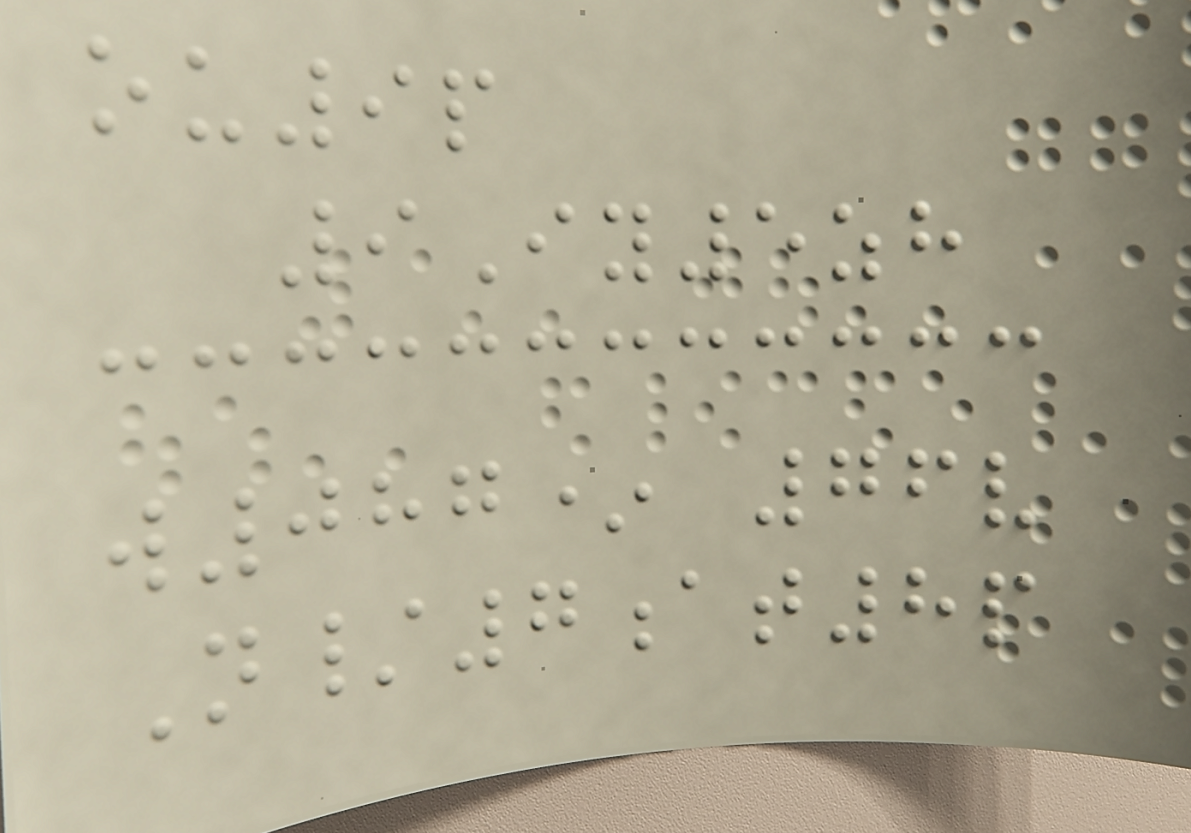ou9p
9Iy5zh
w087* 76v
N/7at8p
